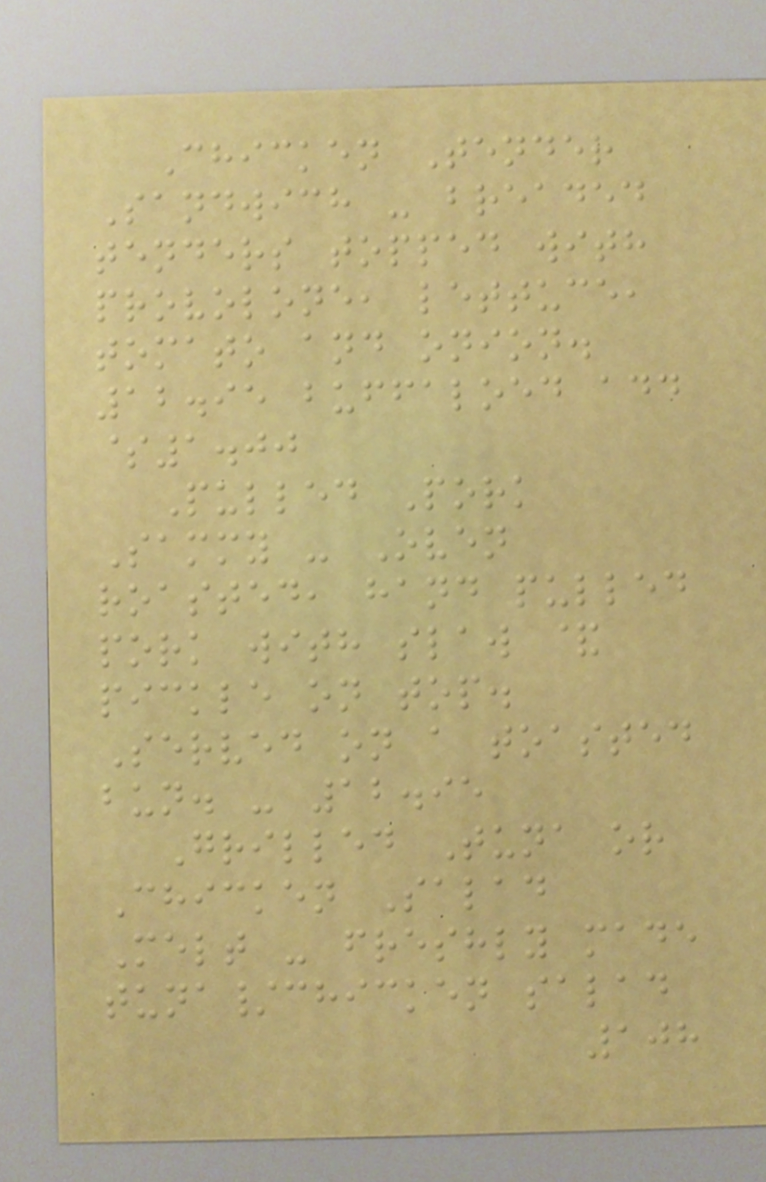Chicken Tender
Sandwich - breaded
tenders topped with
provolone, lettuce,
tomato and onion.
12.95 buffaloed add
$1.00
Pulled Pork
Sammy - Oven
roasted, hand pulled
pork with slaw &
pickle on top.
Served on a toasted
bun. - 12.95
Grilled Tuna or
Chicken Salad
Melt - freshly made
tuna/chicken salad
108
